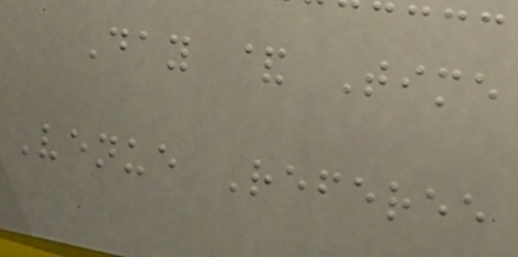Day & Time
Venue Referee
